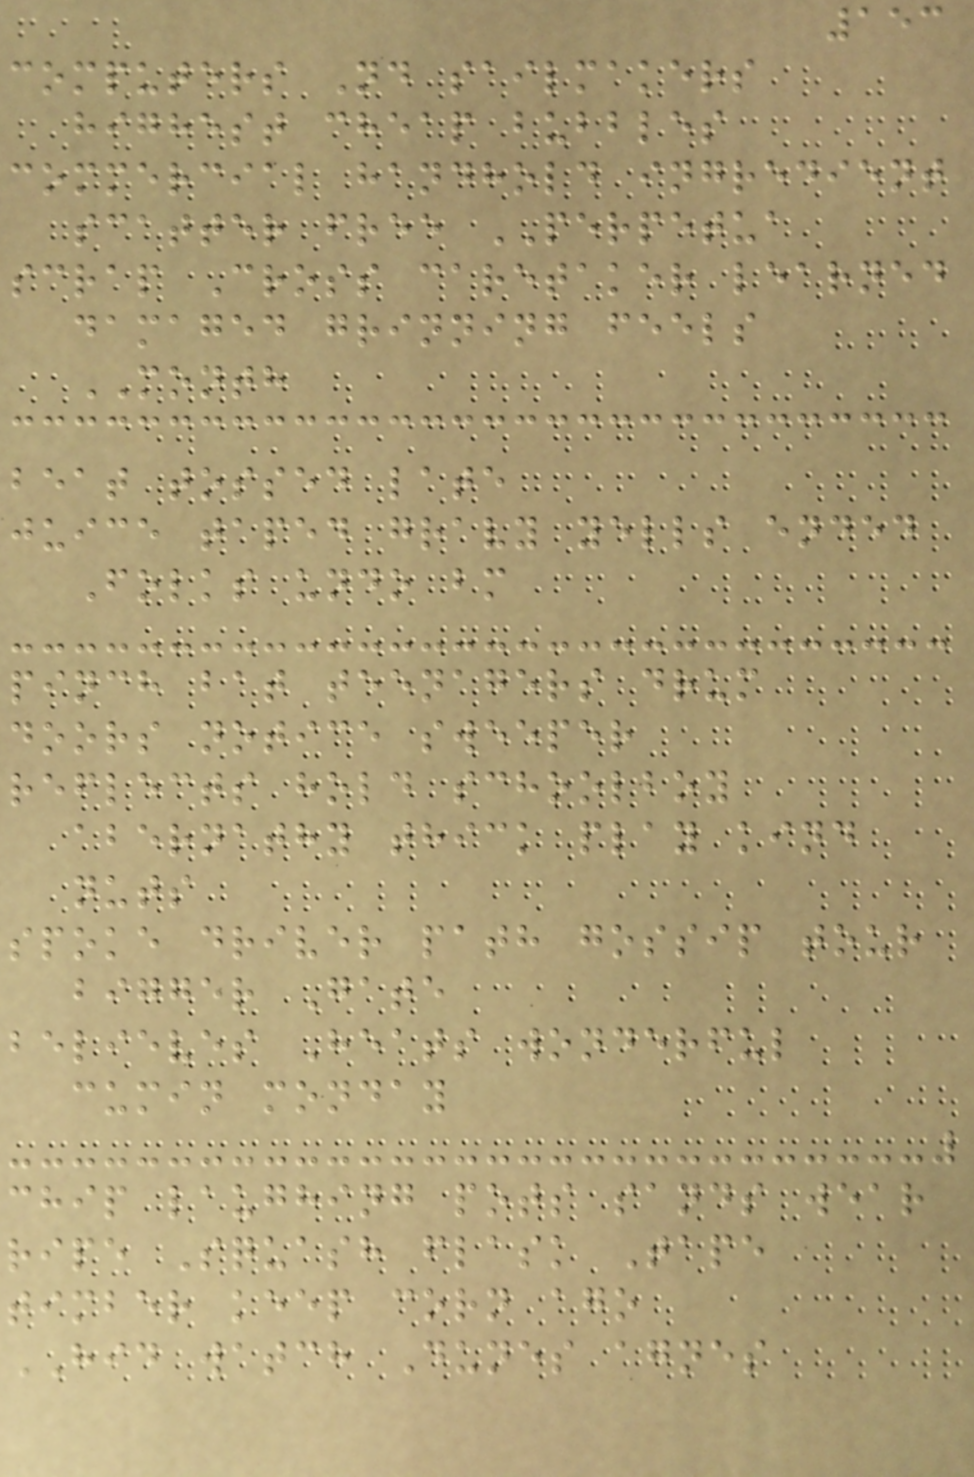153
computers Nd sailmakers
highest cheap bubbles
commercial handhold ingredient
scatter free PERPETUA
scrap Cross caretaker learned
damaged grinning feels
MONTH
beat tossed late
juice taped gravy yells ended
Folks undo bm
pinch bat teenagers drum
doors notice sweeper
reflects hold schoolboy
abernathy thick play kind
nuts
spoke driver path gossip tour
bigger Gate
believes Heats wonderful
cumin monday
chip laughing pots sands wear
ripe Squash flask Tape
timber keep corn ago
HID watch Dunes agnes
